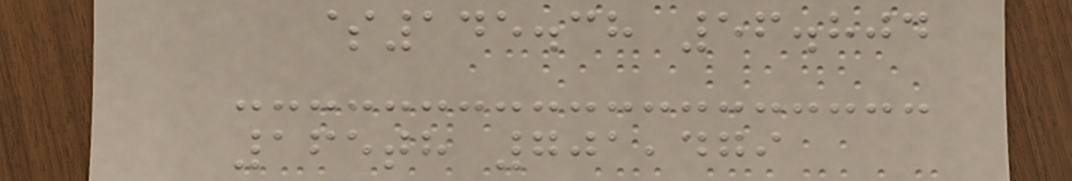$145.38 56.804
165th 701,479
